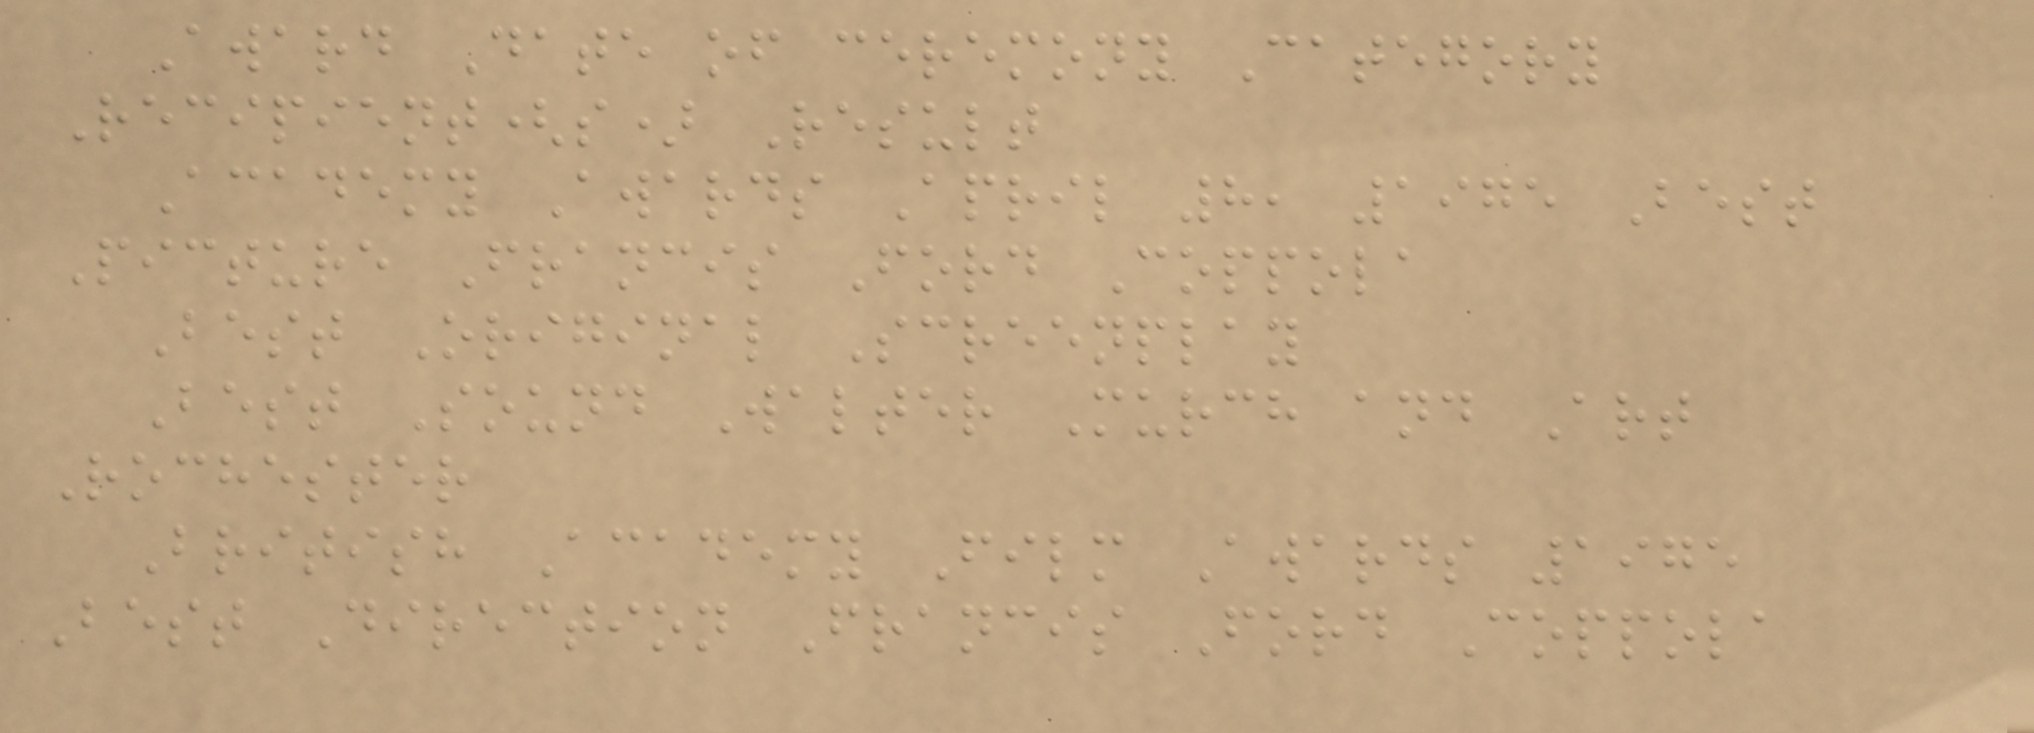Award Date of ceremony Category
Recipient(s) Result
Academy Awards April 8, 1975 Best
Picture Francis Ford Coppola
Best Original Screenplay
Best Sound Walter Murch and Art
Rochester
British Academy Film Awards 1975
Best Direction Francis Ford Coppola
